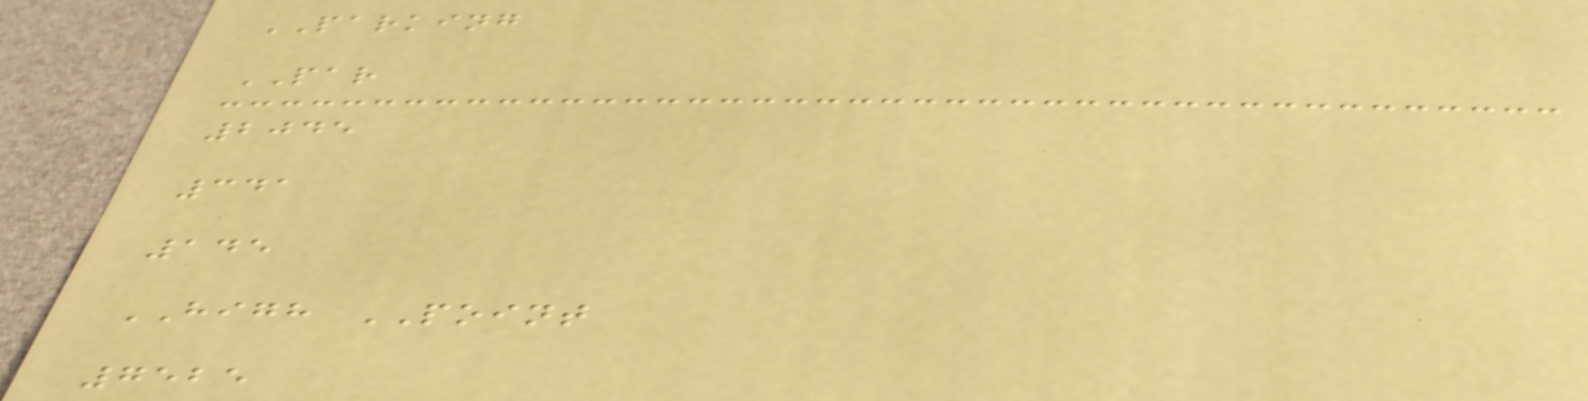PARKING
PAR
2045
341
145
HIGH POINT
7525
